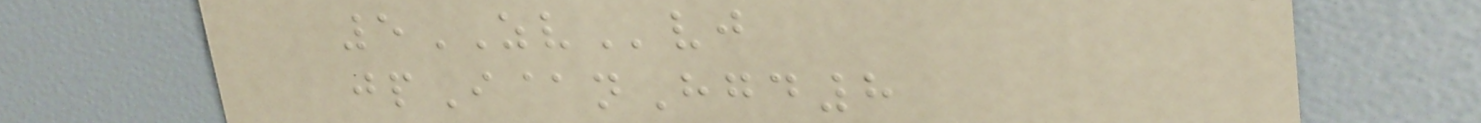5ZVvj
jpI@nHgd8
